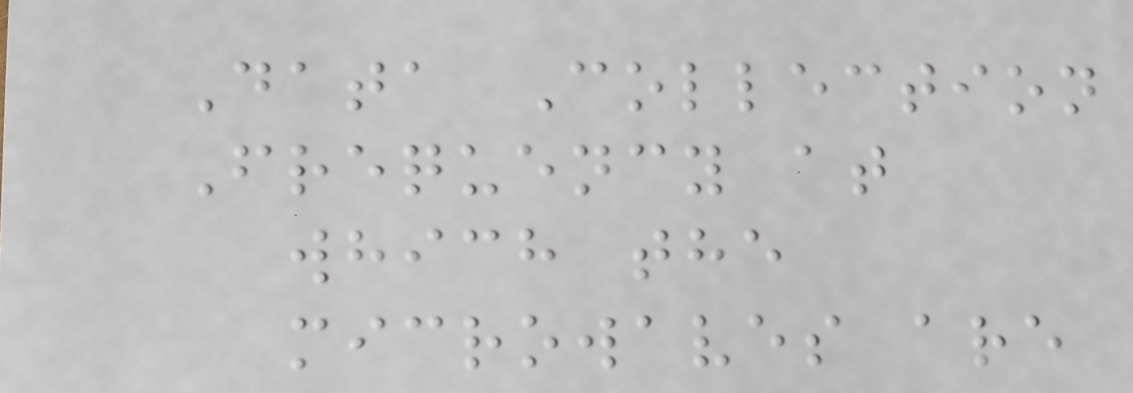Data Collection
Frequency at
which the
microwaves are
